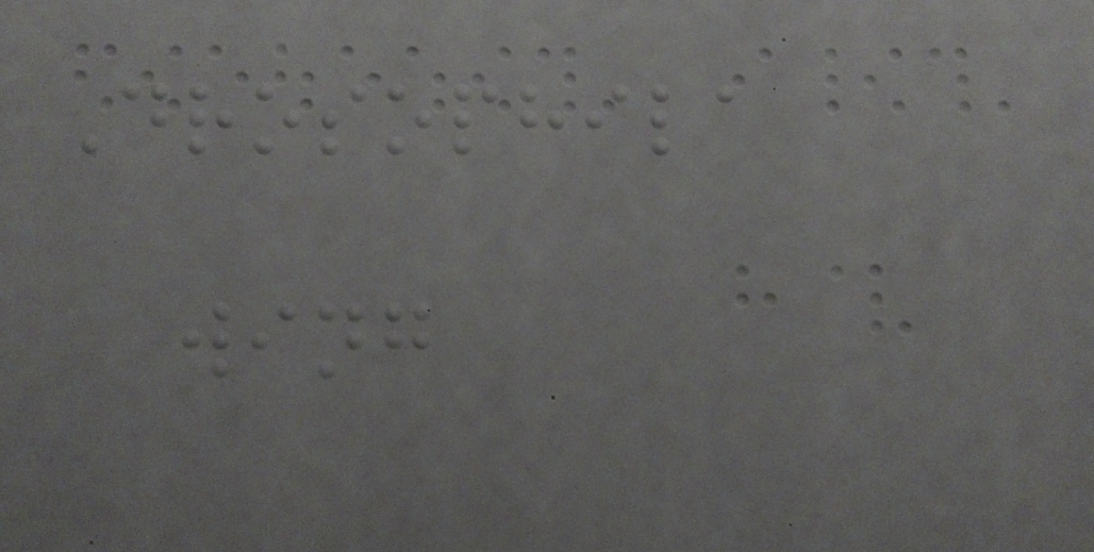Drosophila
wing
